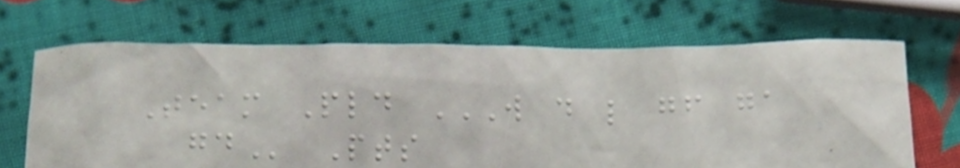Team Pld W D L GF GA
GD Pts
